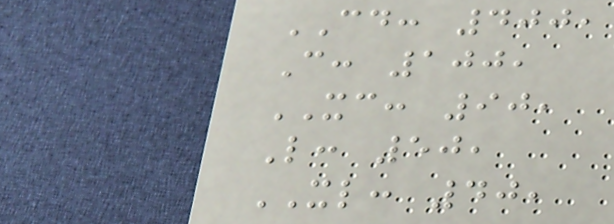CD: 400,
C: 100,
XC: 90,
L: 50,
XL: 40,
